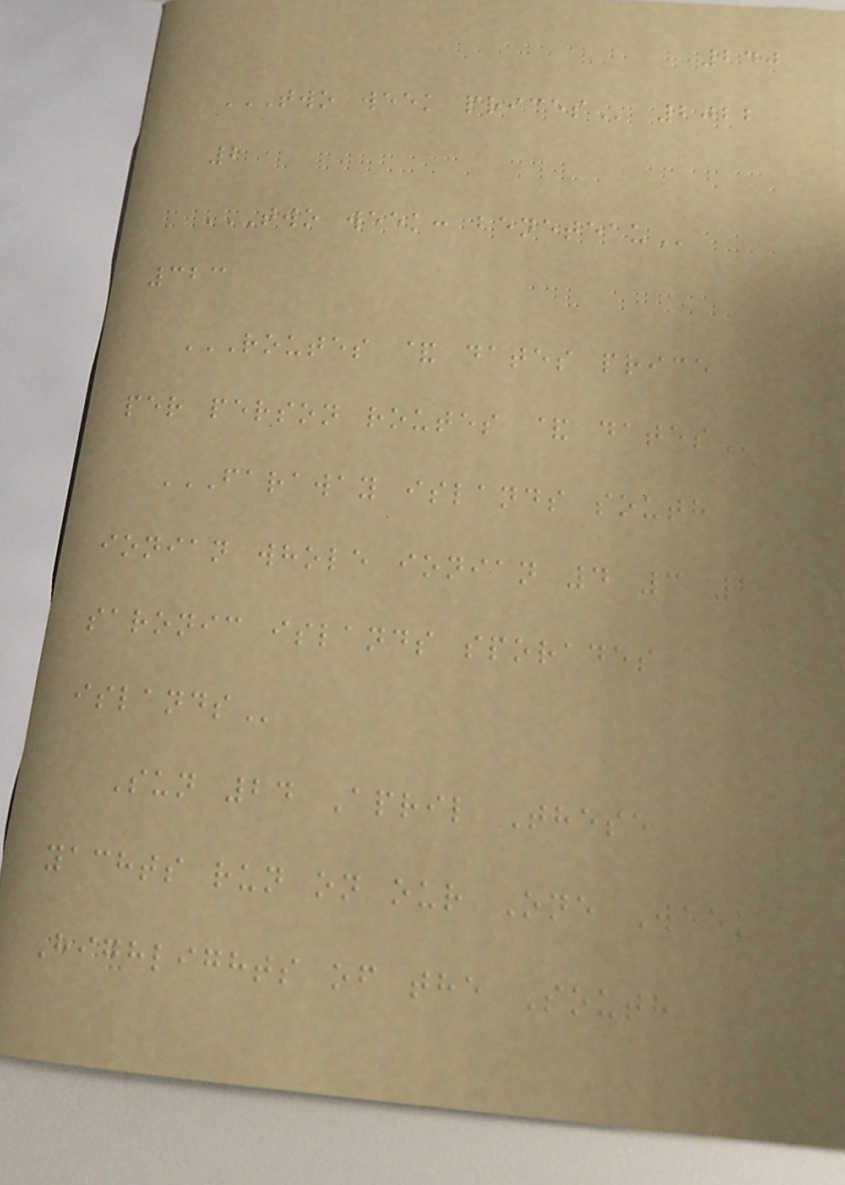240
TWO WEEK PRICES 2022
2
TWO WEEK: BENETEAU
323
ROUTES & DATES PRICE
PER PERSON ROUTES & DATES
FARAWAY ISLANDS SOUTH
IONIAN WHOLE IONIAN 4 3 2
SARONIC ISLANDS SPORADES
ISLANDS
Sun 24 April These
yachts run on our One Week
Highlights of the South
